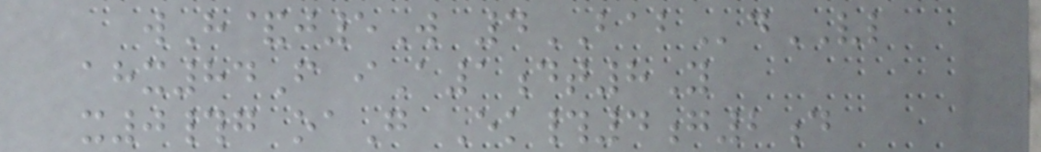wH&j5W 4BABdVL
ahx84F iA1dt8Y
x0#g oaG Ek#4g2d
